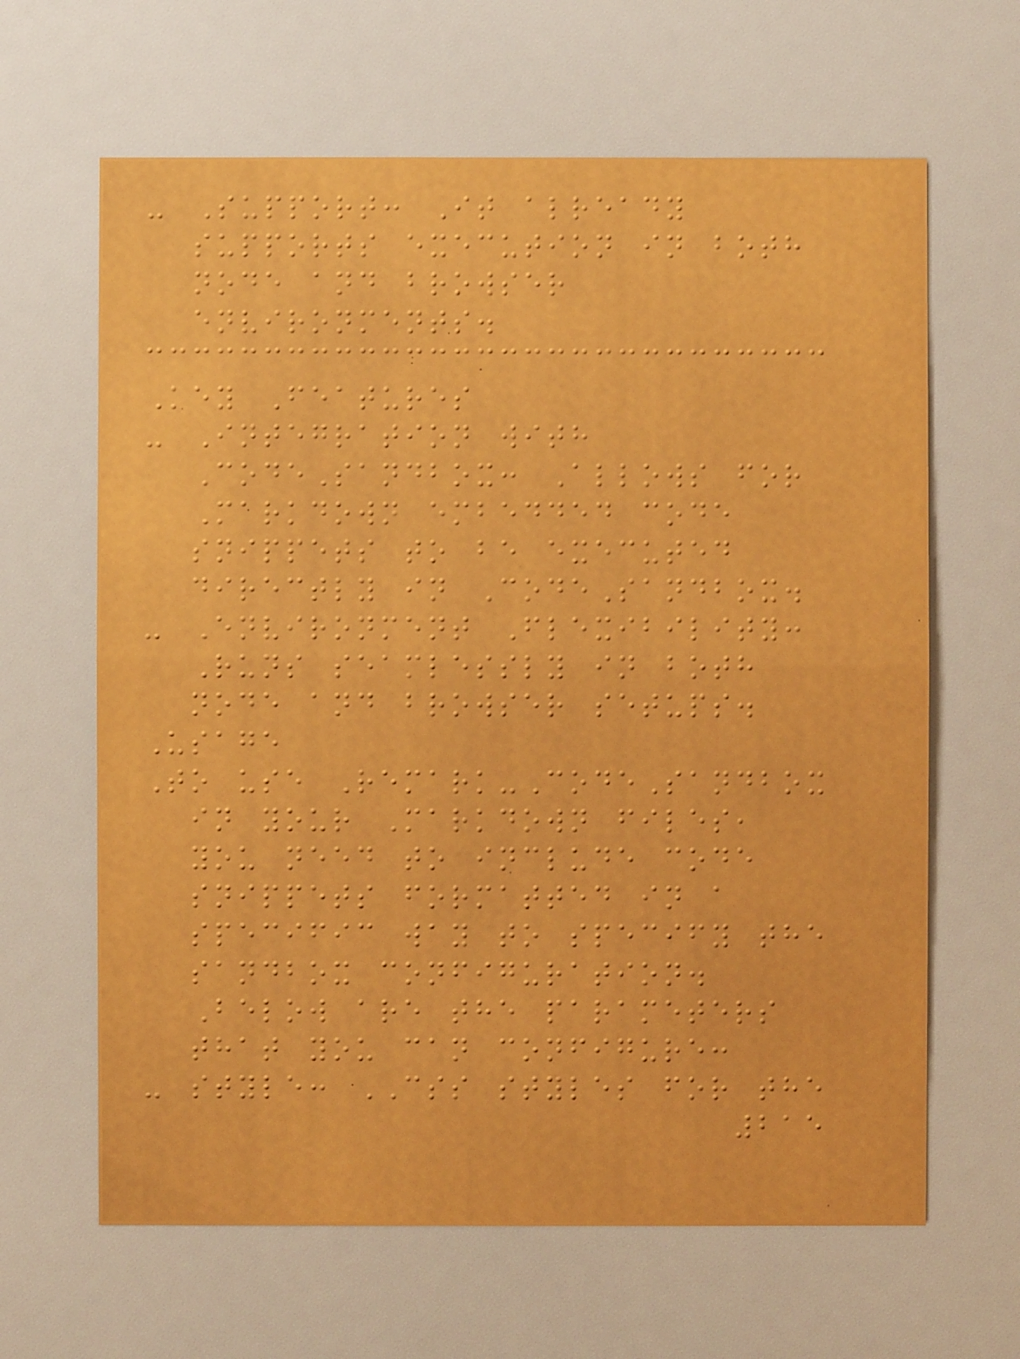- Support: It already
supports execution in both
node and browser
environments.
Key Features
- Integration with
CodeSandbox: Allows for
Markdown embedded code
snippets to be executed
directly in CodeSandbox.
- Environment Flexibility:
Runs seamlessly in both
node and browser setups.
Usage
To use Remark-CodeSandbox
in your Markdown files,
you need to include code
snippets formatted in a
specific way to specify the
sandbox configuration.
Below are the parameters
that you can configure:
- style: CSS styles for the
215
